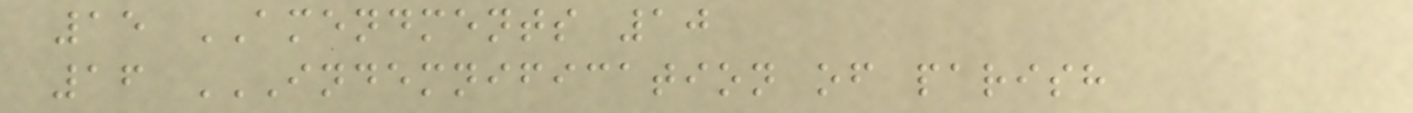15 AMENDMENTS 10
16 INDEMNIFICATION OF PARISH
